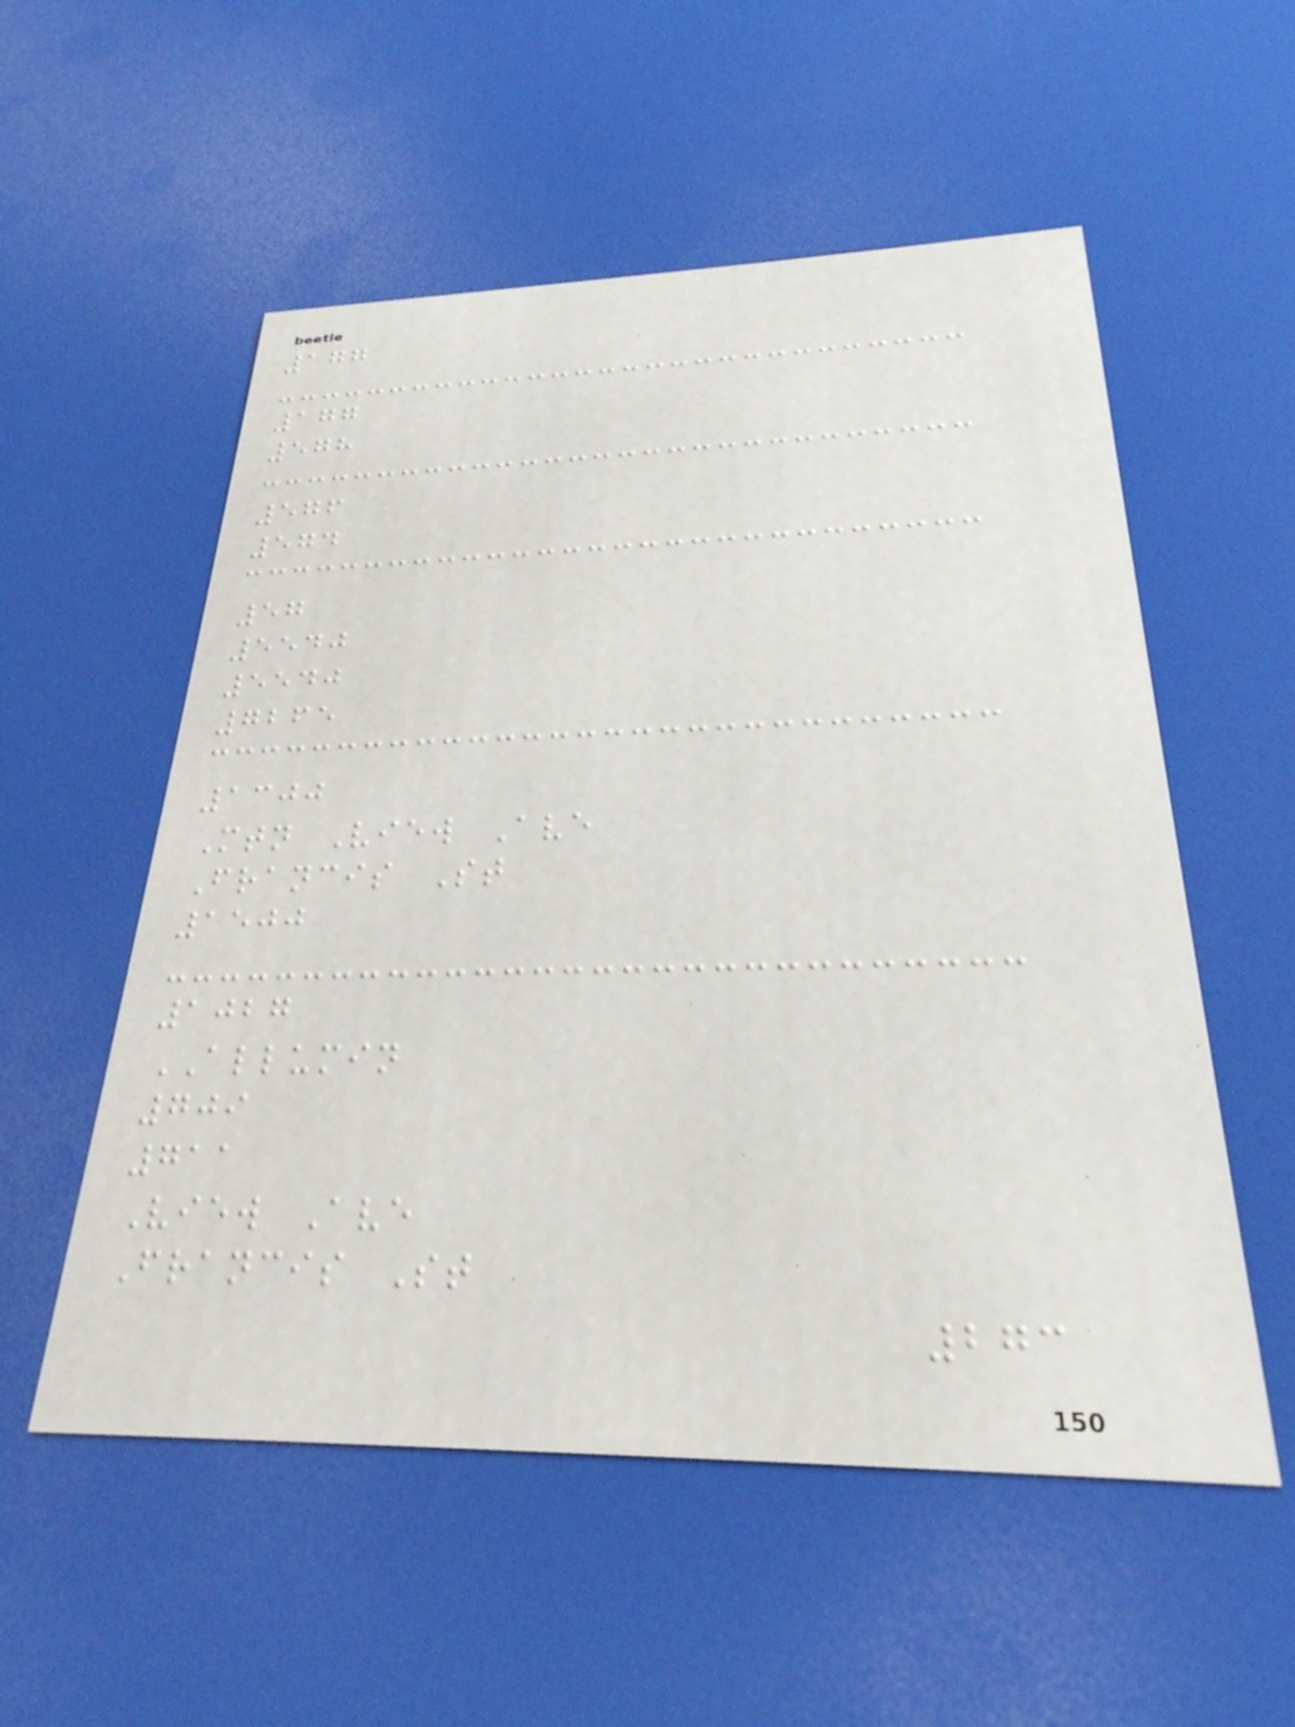177
177
578
576
574
57
5540
5540
7265
1300
Mtn View Ave
Francis St
1500
1027
ALLUMIN
709
711
View Ave
Francis St
273
